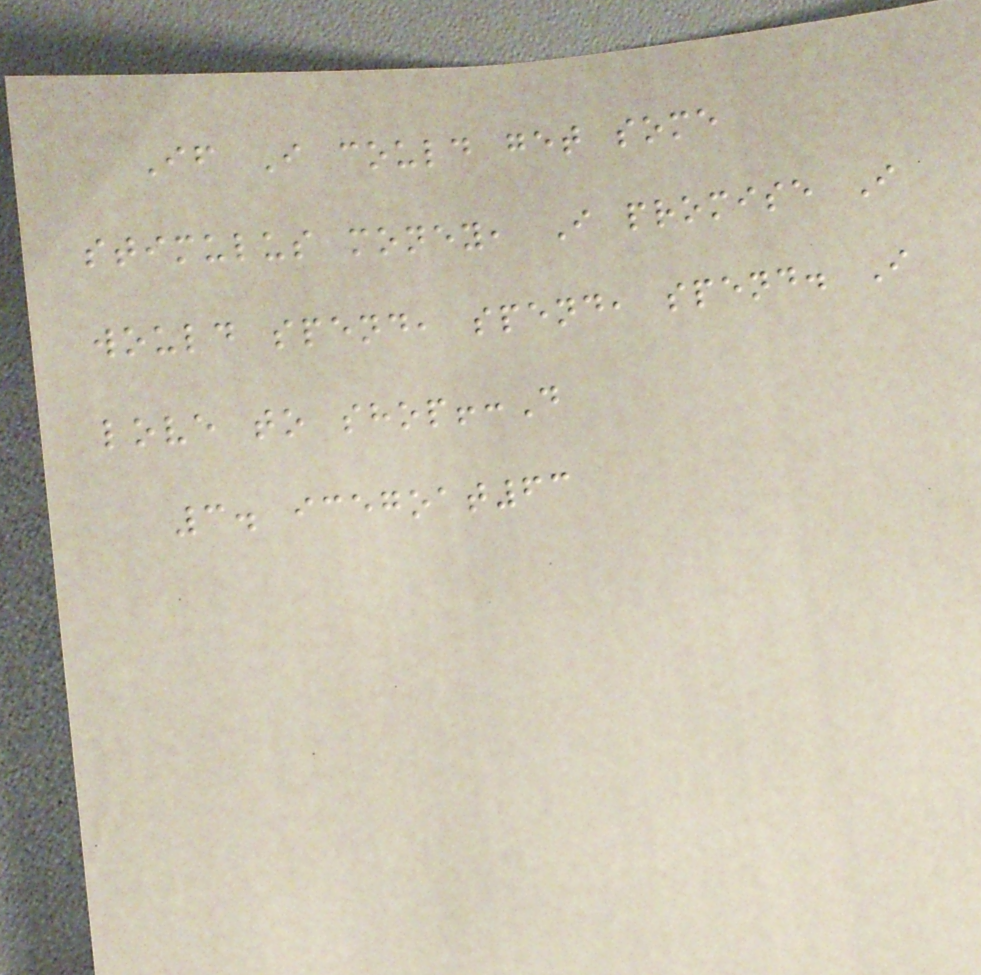If I could get some
stimulus money, I promise I
would spend, spend, spend. I
love to shop!:D
3. icegoat63
